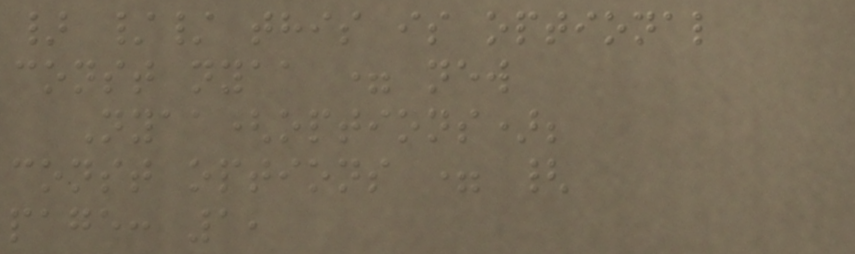} // this is optional
const nyaa = new
Nyaa(options);
const options = {
page: 1,
